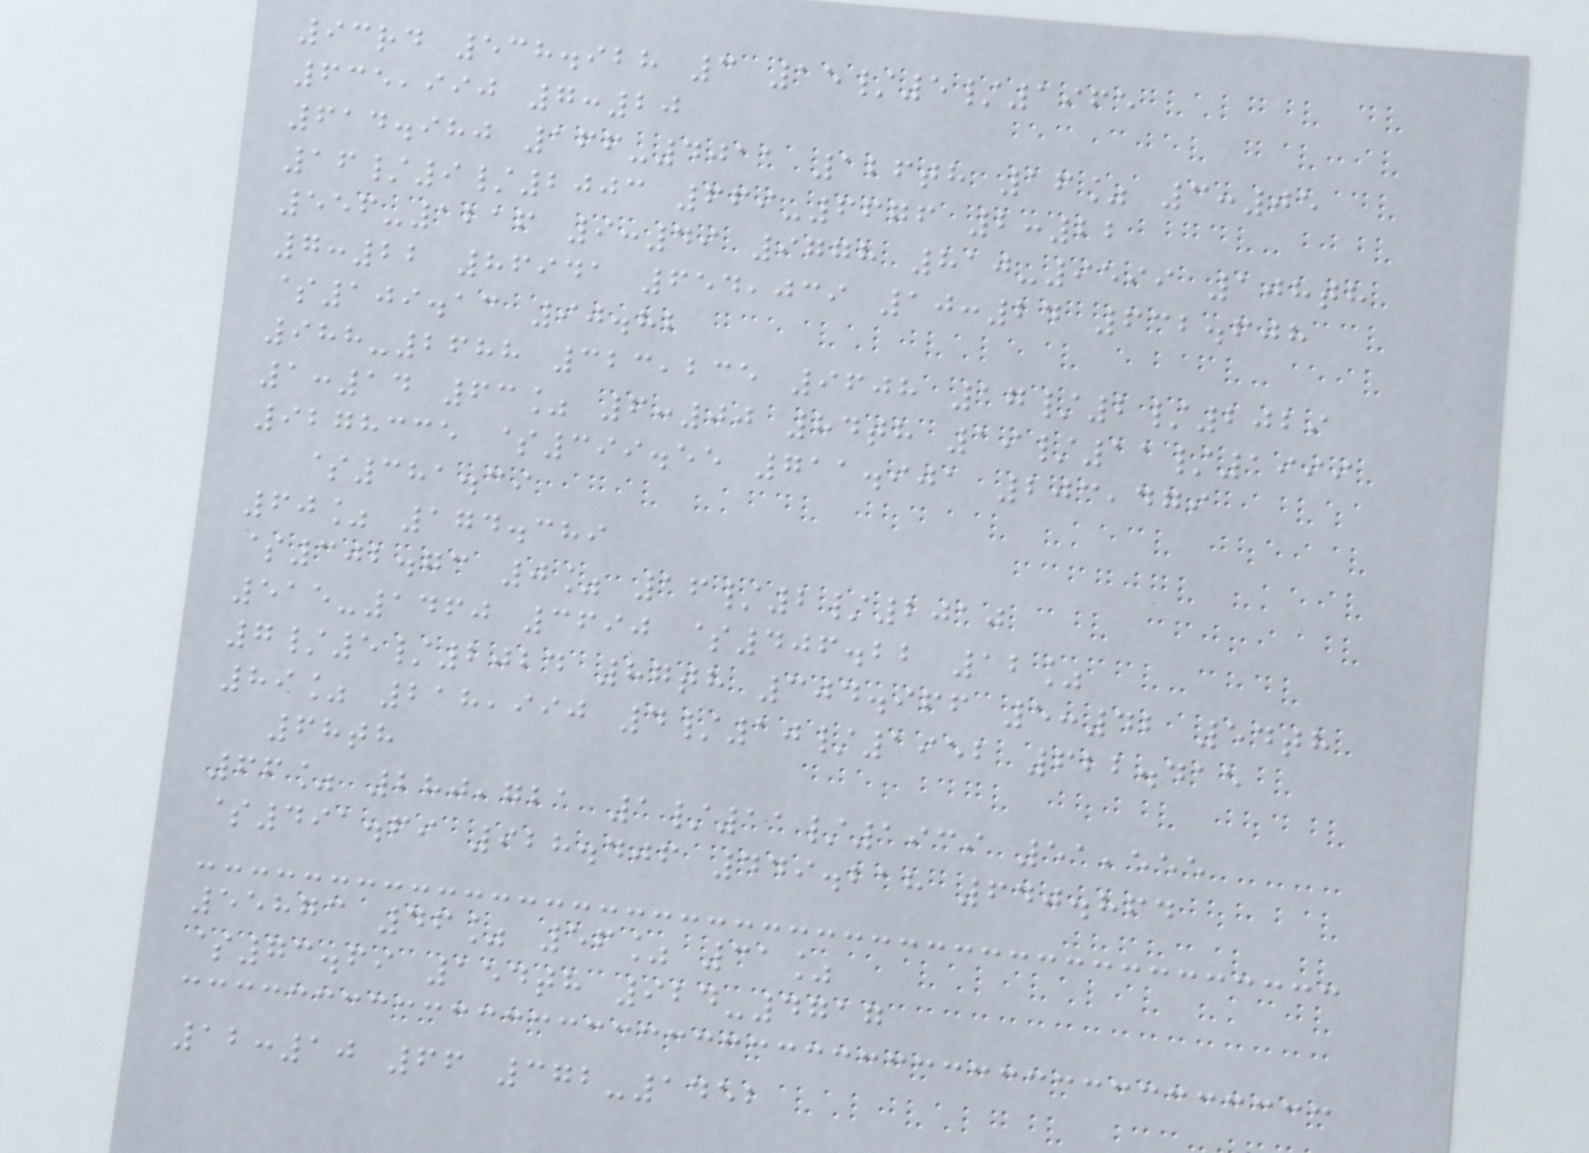93rd 538.928 3 15/5/1965
635,990 7:20
614.980 166-4011 126th 16% 3:05
16/9/2003 669-6676 2:22
556-1216 9:49 9778 810-9599 108th
7:22 86941 654,039 10:24 632.608
$109.13 90.82
988-2688 323,235 9608 17/2/2029
1:14 63% 6:00 84th 19/11/1999
9278335 $399.55 711.901 203,479
$381.39
60% 174.389
$302.73 0% 16/2/2010
515-1460 3690 $406.22 12%
7/5/2024 87th 304.966 5:42 54th
89% 218,990 4/10/1952 622.415
68th
66% 280,721 1/11/1939 51,555
$491.69 928.406 449.218 640.864
55873 46% 56% 31%
$73.69 154th 924-4717
12:10 66 372-1452
